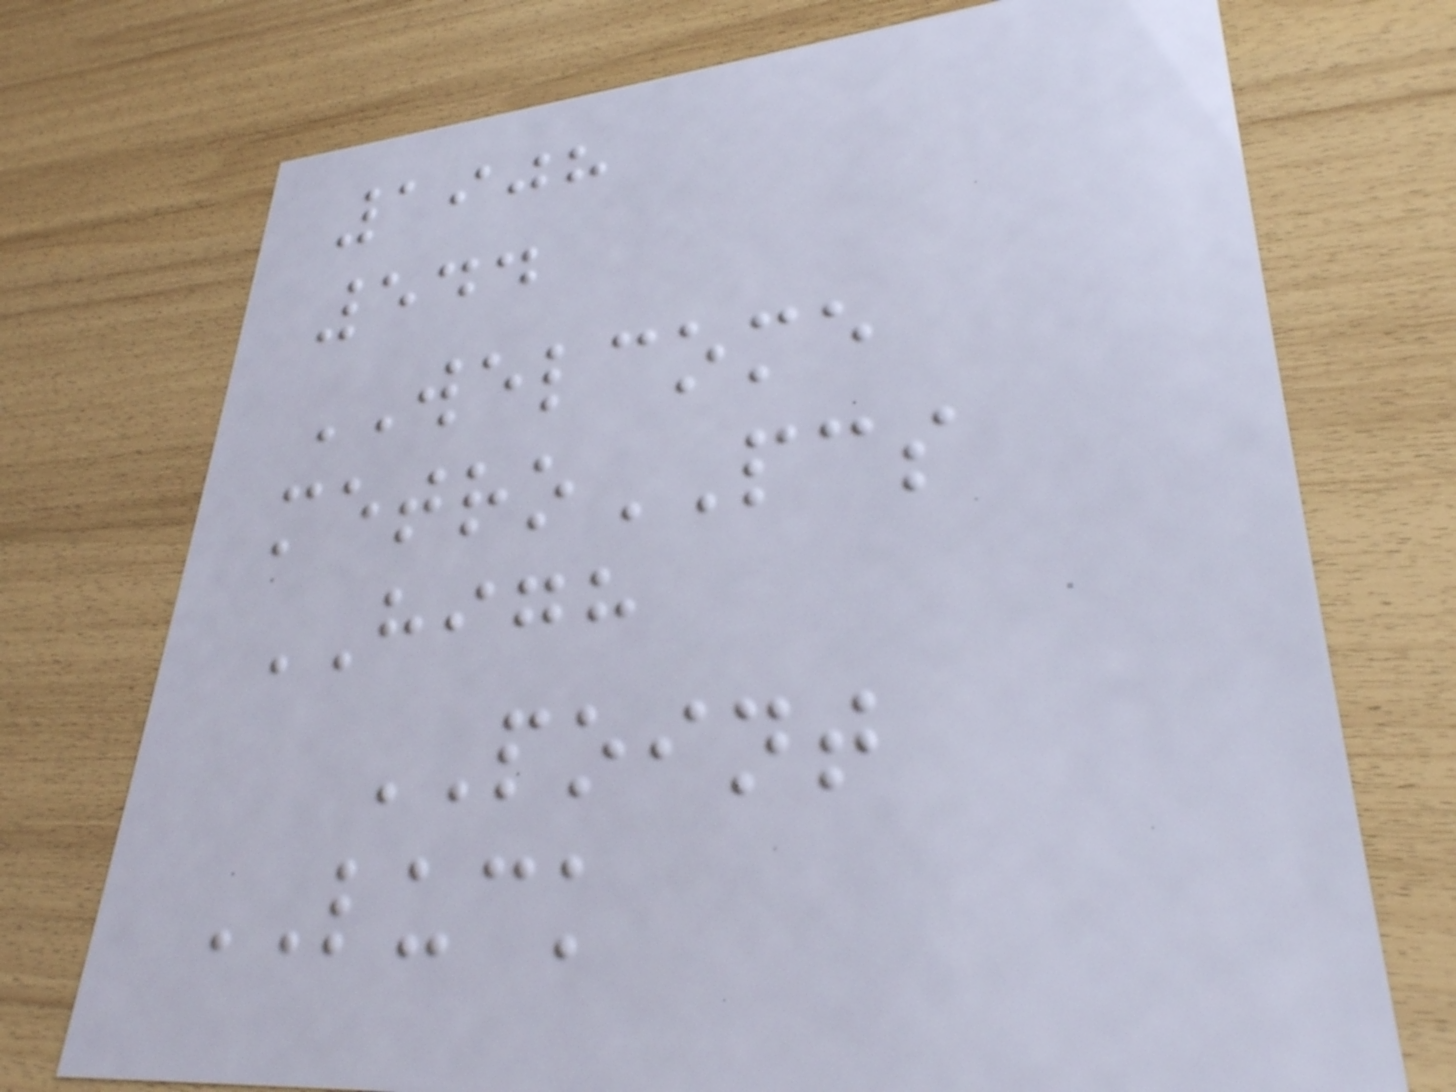1908
544
WELCOME
metroPCS
HIGH
POINT
LUCK
